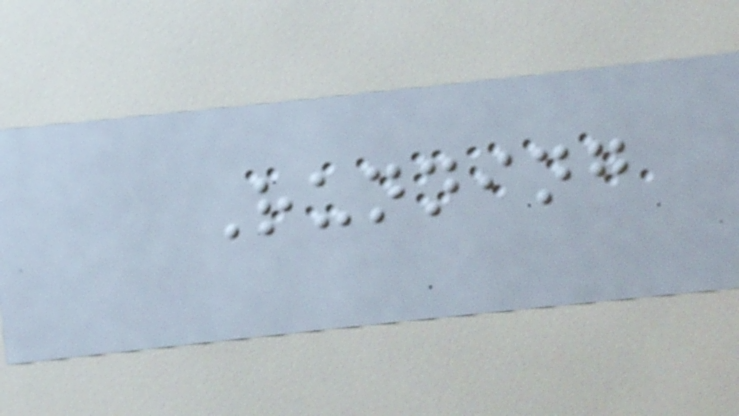Running
